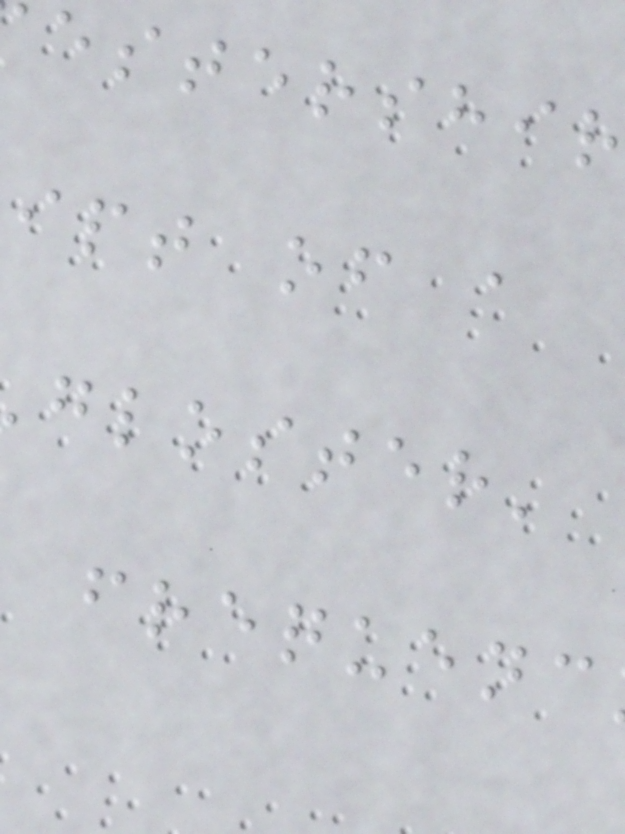ipt of a
gloster'
frequenc
